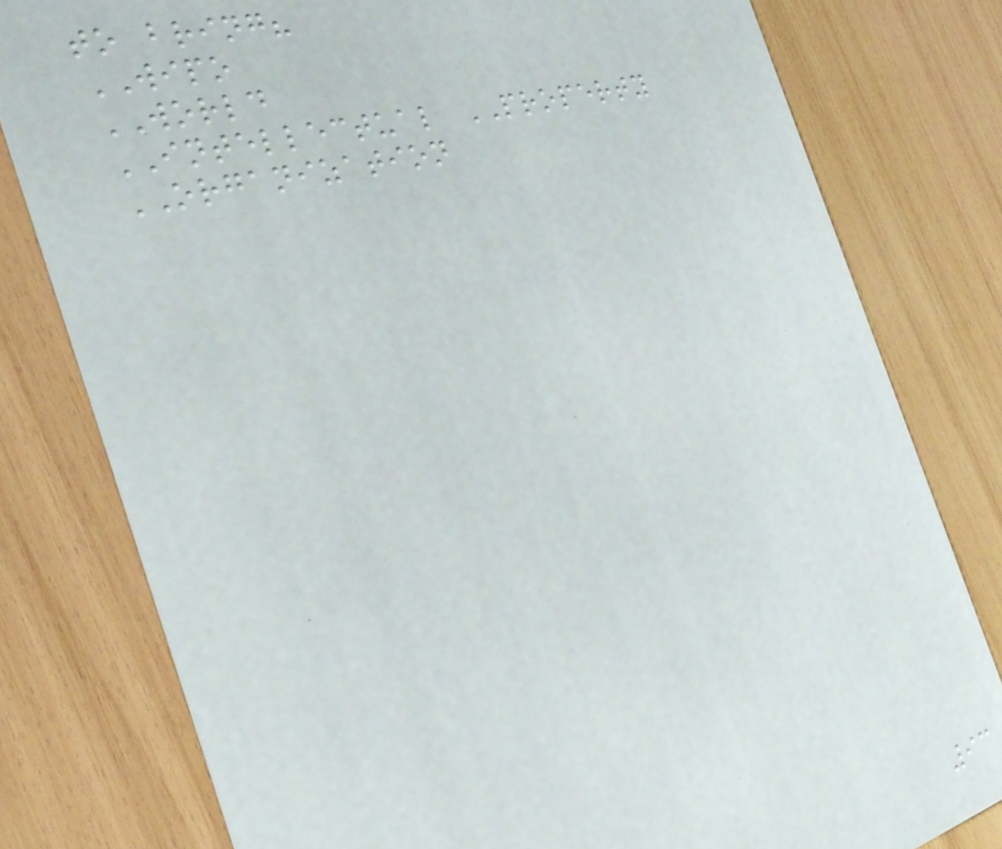to bring?
WIPO
WORLD
INTELLECTUAL PROPERTY
ORGANIZATION
93
